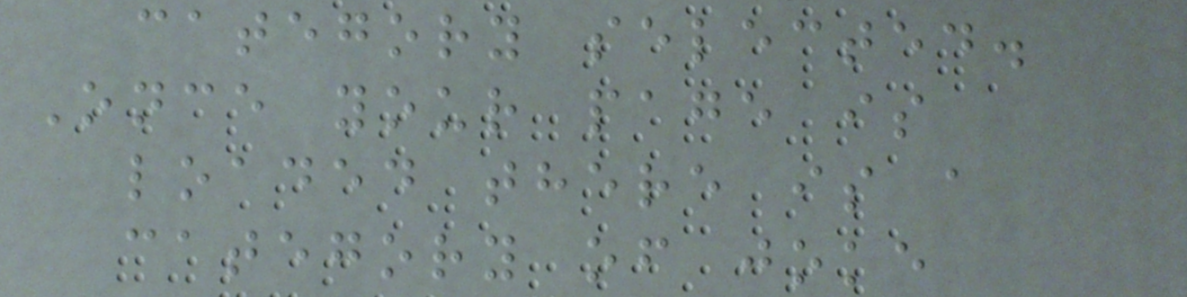category selected.
Once your page is
loaded there is a
category of joke
